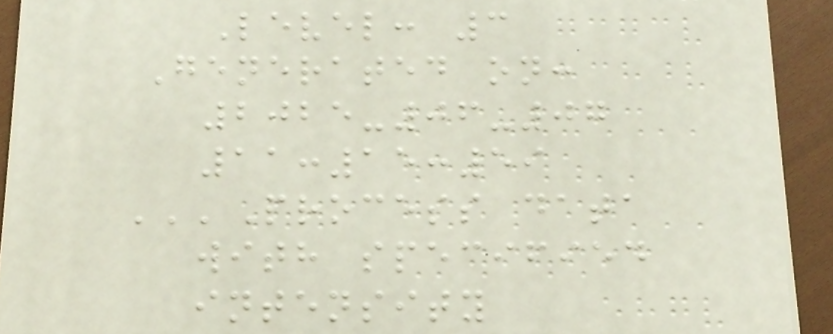Level: 3
Generated on:
2025-06-07
11:15:59
'''Process data
with specified
intensity
